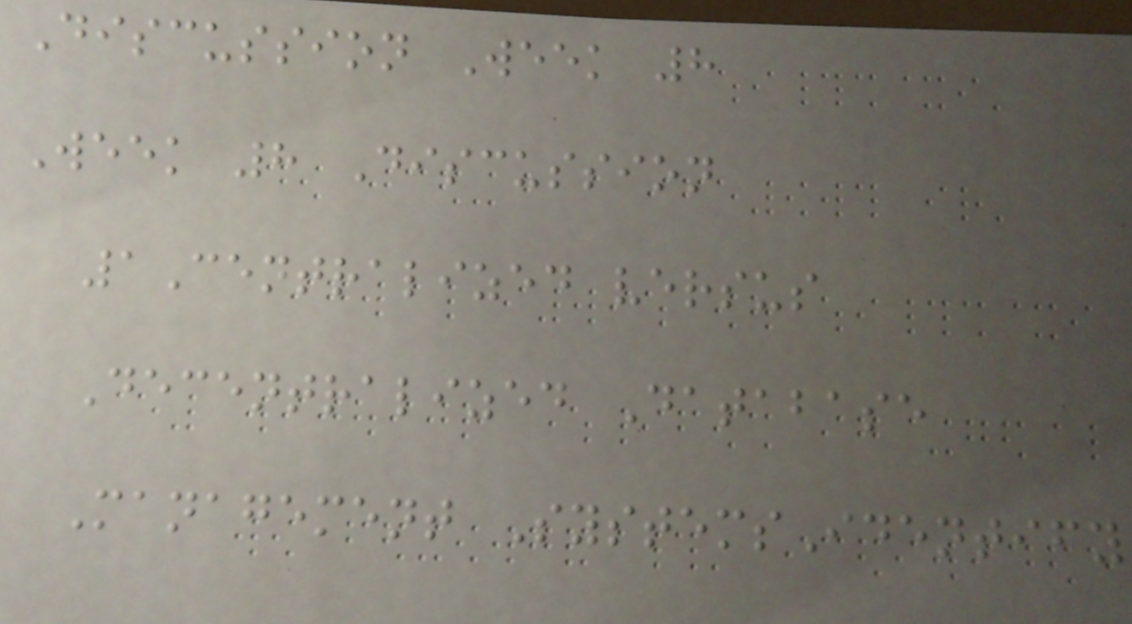Discussion Week 8
Week 8 Discussion
1Centralized versus
Decentralized Database
Management SystemsIdentify
